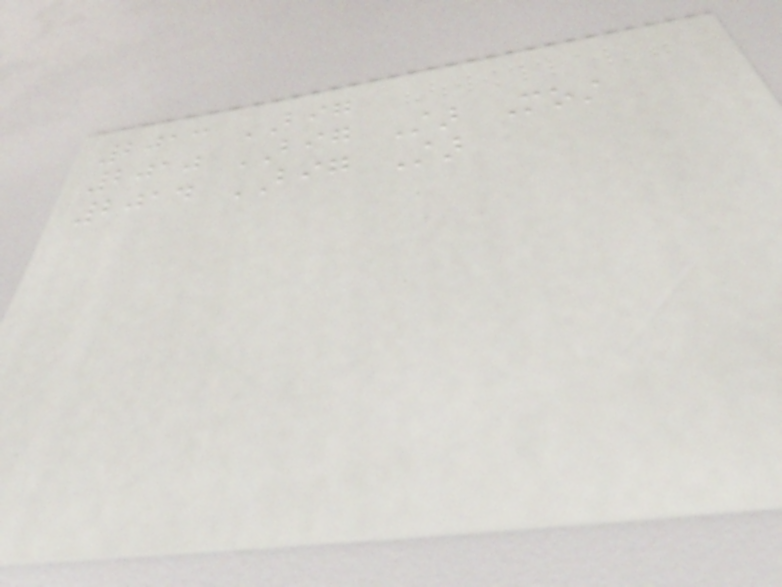2013 BIG
2010 BIG Star Most
2014 BIG Star
